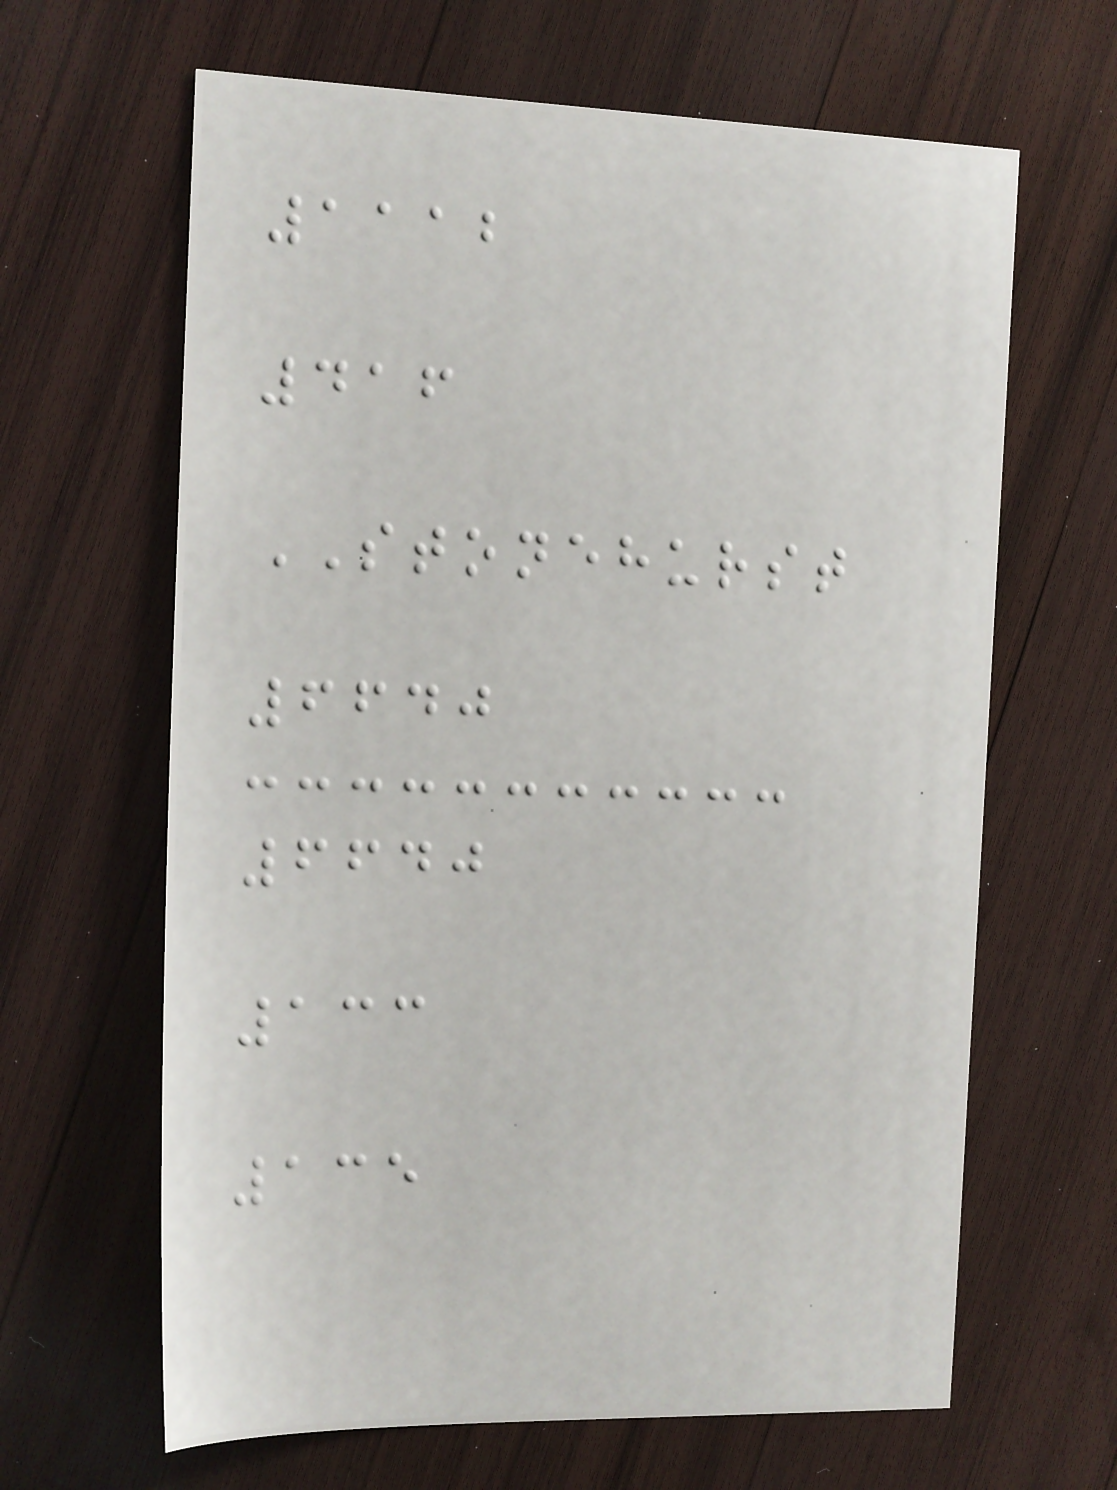1112
416
STONEHURST
6640
6640
133
135
